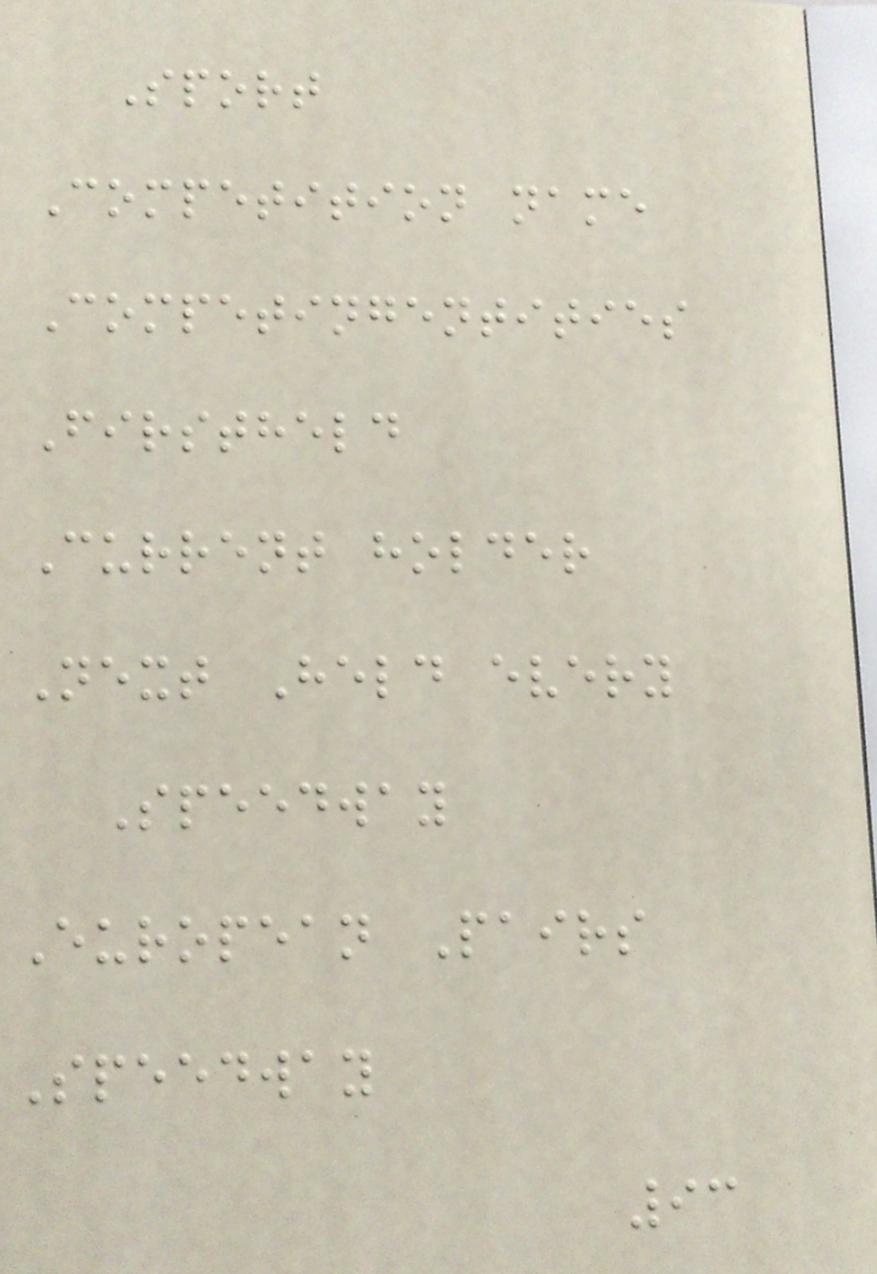Sport
Competition name
Competingentities
Firstheld
Current holder
Next Held every
Speedway
European Pairs
Speedway
93
